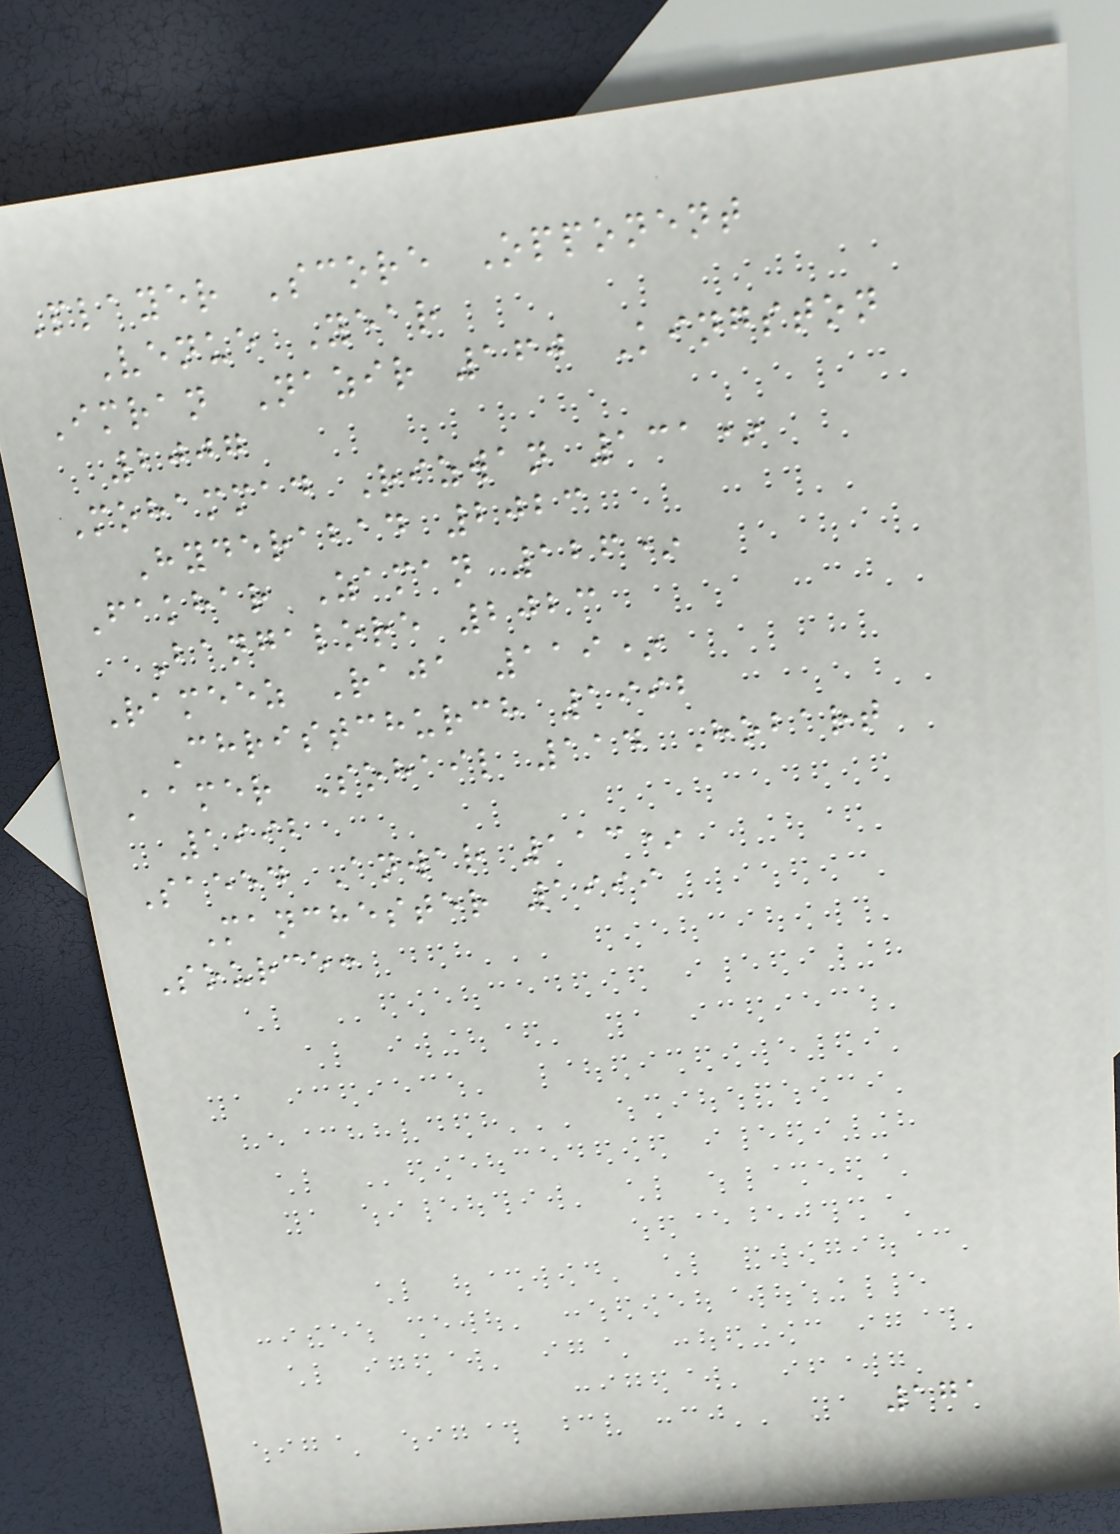Player Score Opponent
Venue Year
Imran Nazir 160 Kingston
2007
Mohammad Rizwan 131*
Hyderabad 2023
Fakhar Zaman 126*
Bangalore 2023
Rameez Raja 119*
Christchurch 1992
Aamer Sohail 114 Hobart
1992
Saeed Anwar 113*
Manchester 1999
Source:
171
